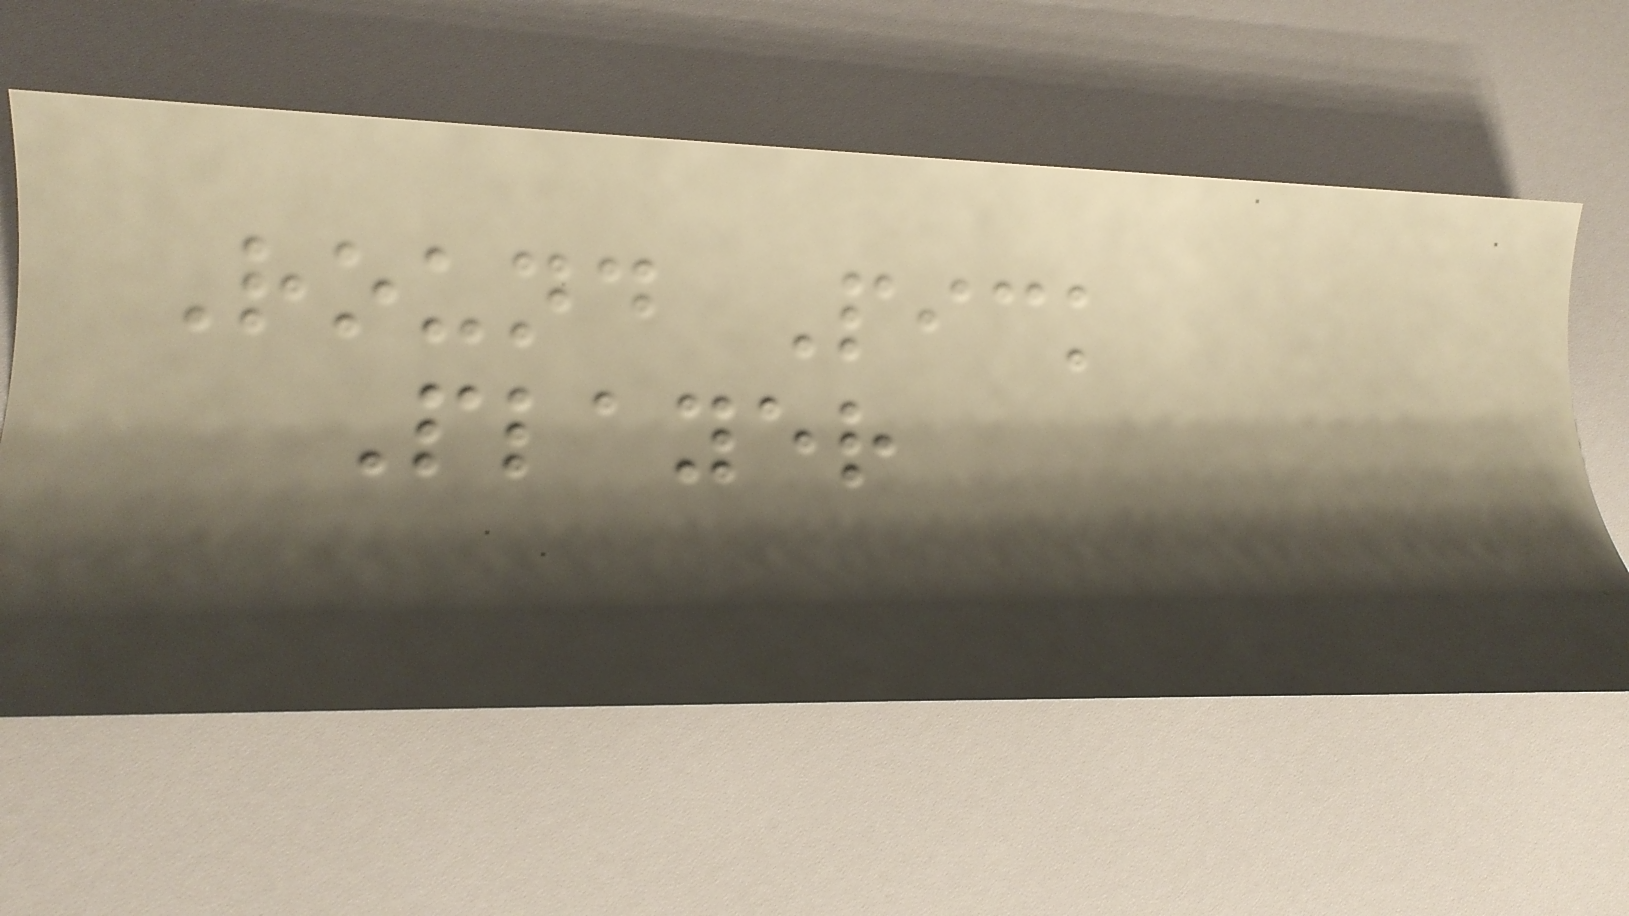Round Pick
Player
